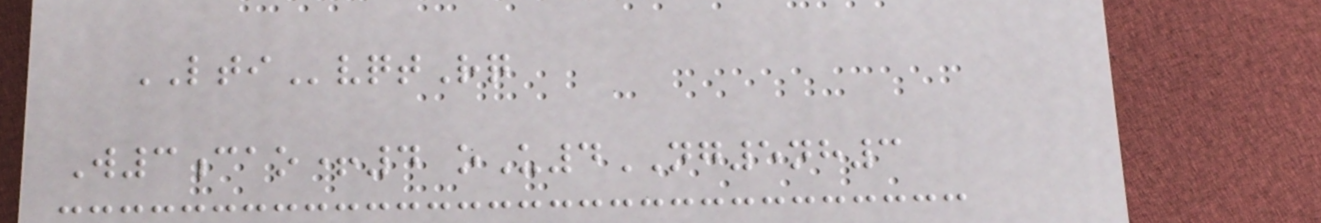LTIvqtRq
W3cao+4 oU4NG5nh3
